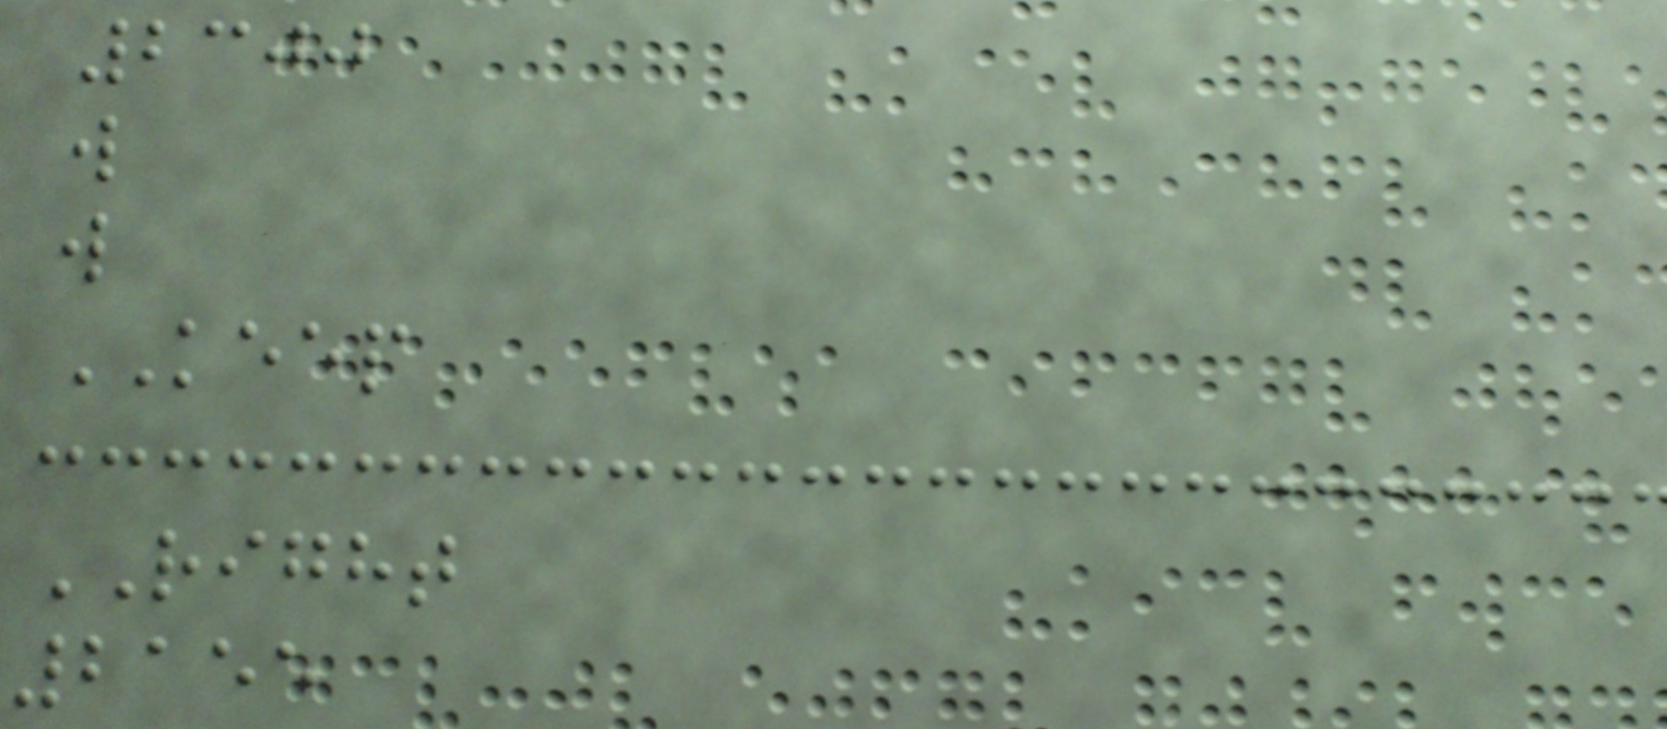2300
w
w
KEEP
RIGHT
2155
